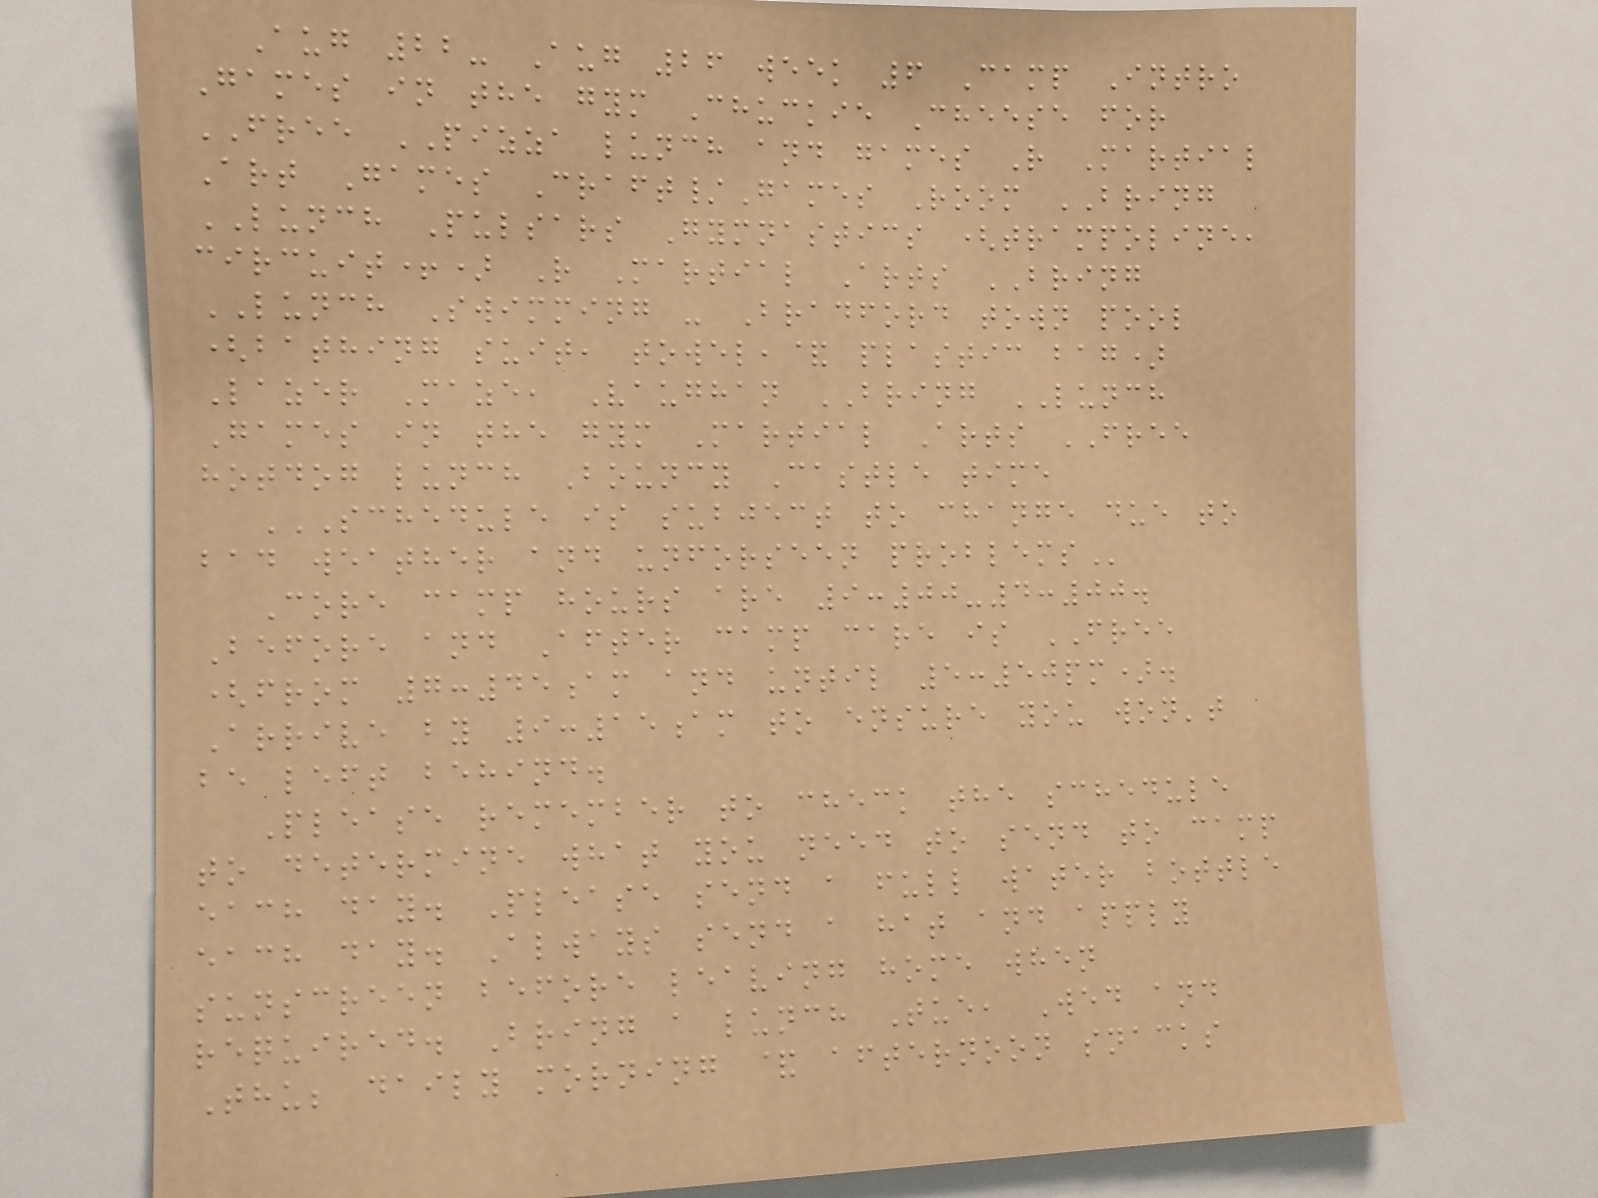Aug 22- Aug 26 week 6 Camp Intro
Games in the gym Chuckie Cheese for
FREE PIZZA lunch and games R Martial
Art Games Craft/Games Room BRING
LUNCH Pulsars Gymnastics (trampoline,
circuit+) R Martial Arts BRING
LUNCH Swimming - Bradford town pool
(bathing suit, towel,& plastic bag)
Lazer Maze, Vaughan BRING LUNCH
Games in the gym Martial Arts FREE
hotdog lunch Bouncy Castle time
SCHEDULE IS SUBJECT TO CHANGE DUE TO
BAD WEATHER AND UNFORSEEN PROBLEMS
Core camp hours are 9:00-4:00.
Before and After camp care is FREE
(from 7:45am and until 5:50pm).
Arrive by 9:15am to ensure you won't
be left behind.
Please remember to check the schedule
to determine what you need to send to camp
each day. Please send a full water bottle
each day. Always send a hat and apply
sunscreen before leaving home when
required. Bring a lunch Tue, Wed and
Thu; daily morning & afternoon snacks
